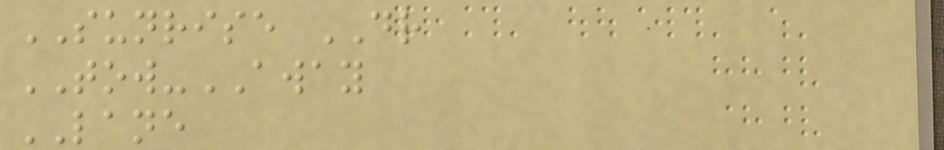SUNRISE DR
TOW-AWAY
LANE
